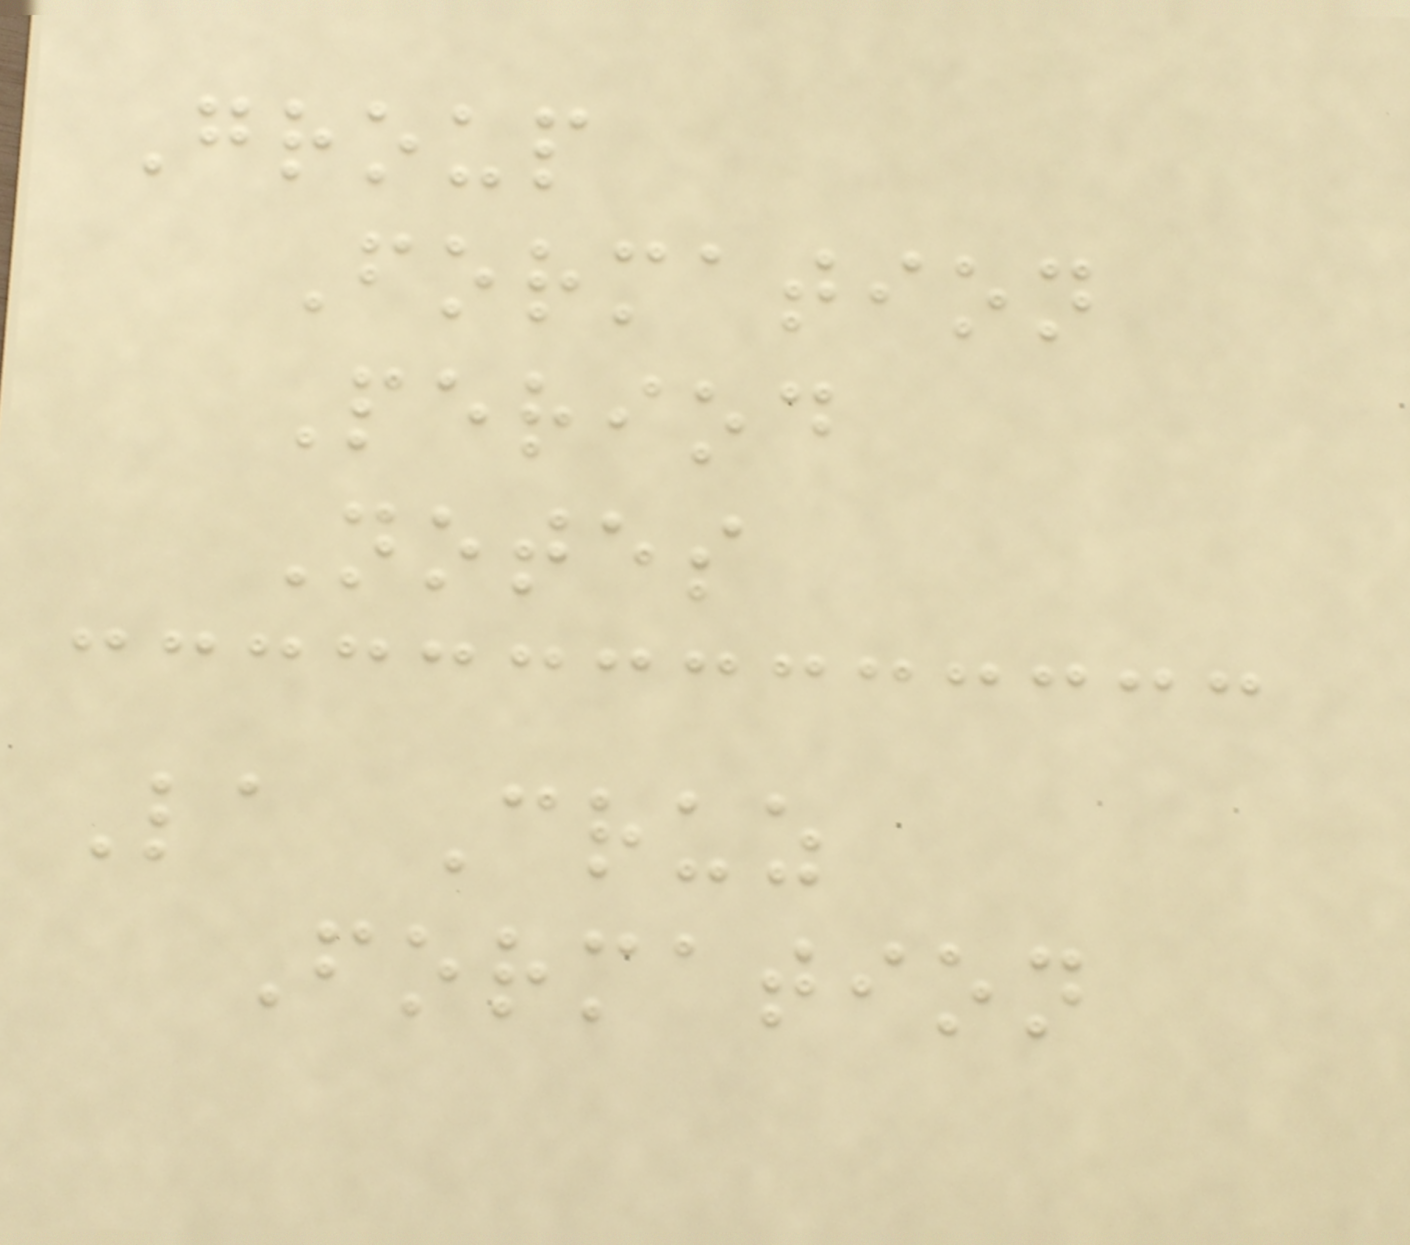Group
Formation
Period
Notes
La Cruz
Formation
